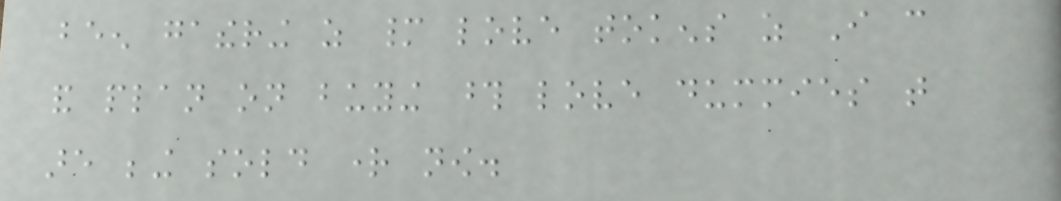been gathering as many love tokens as I can
and plan on buying those love dummies that
are being sold right now.
